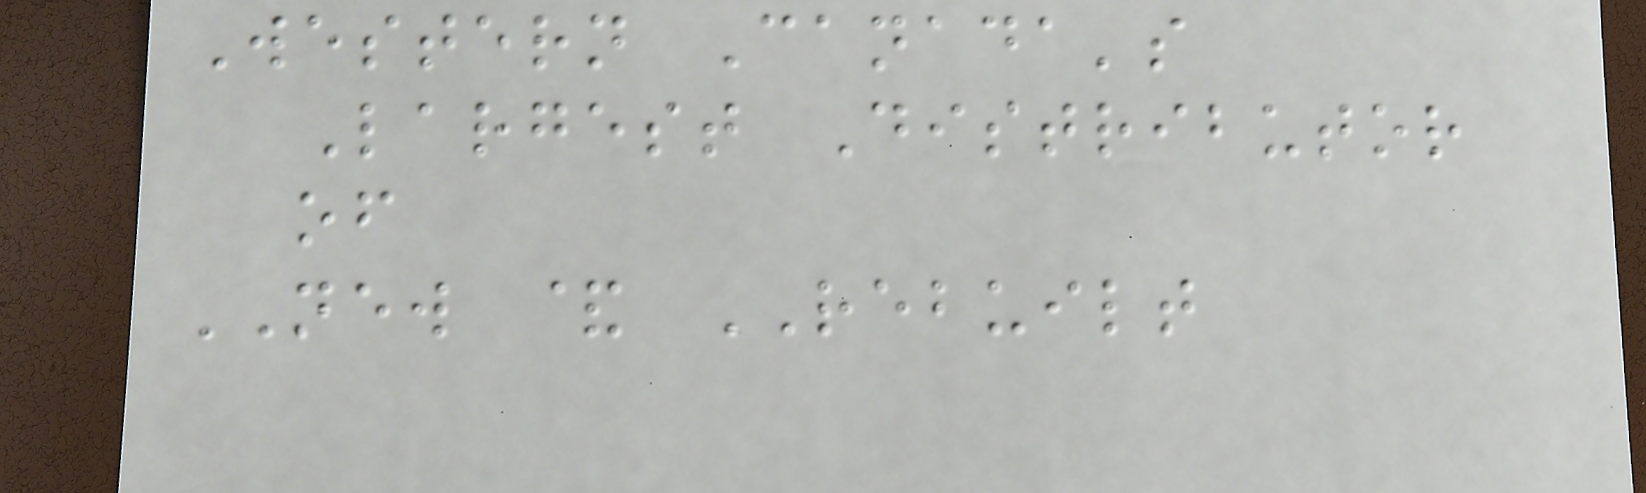Western Canada's
Largest Distributor
of
NEW & REBUILT
